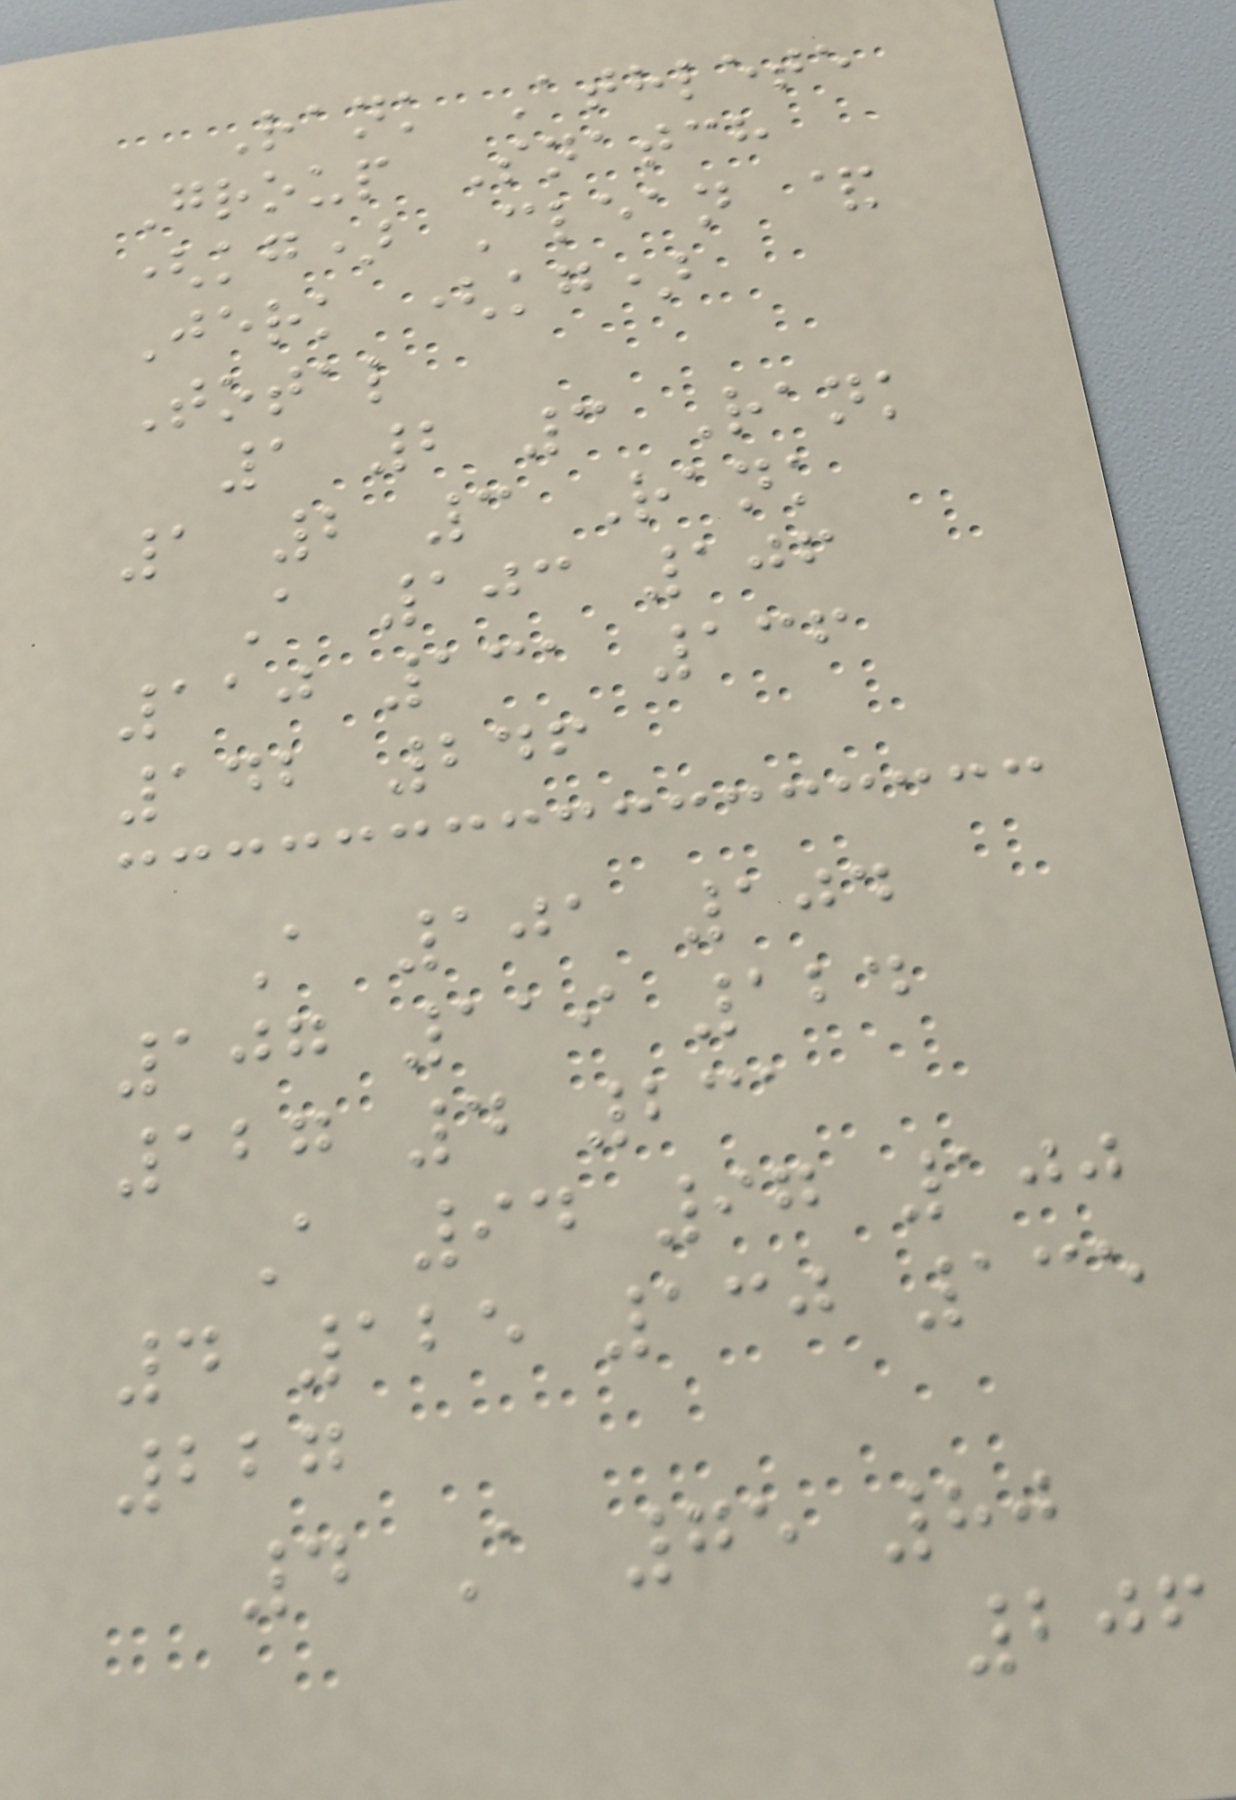Rank Athlete
Group Snatch
(kg) Clean &
Jerk (kg)
Total
1 2 3 Rank
1 2 3 Rank
A 103 106
110 131 136
142 246
A 101 104
107 119 124
127 4 231
A 94 97 100
4 125 130 135
227
4 A 75 80
206
